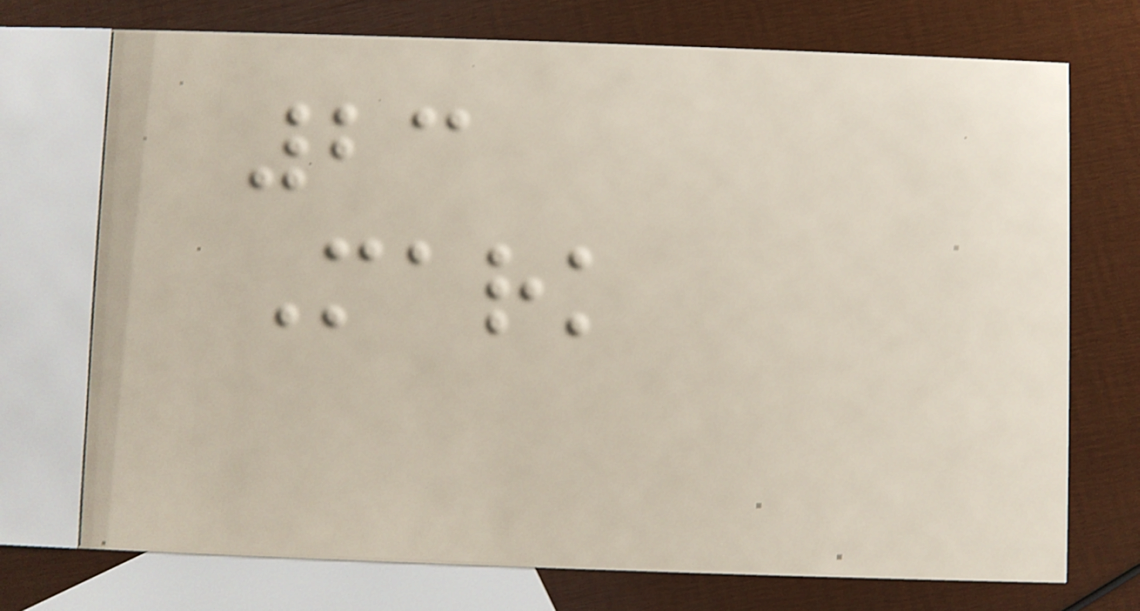23
Mark
